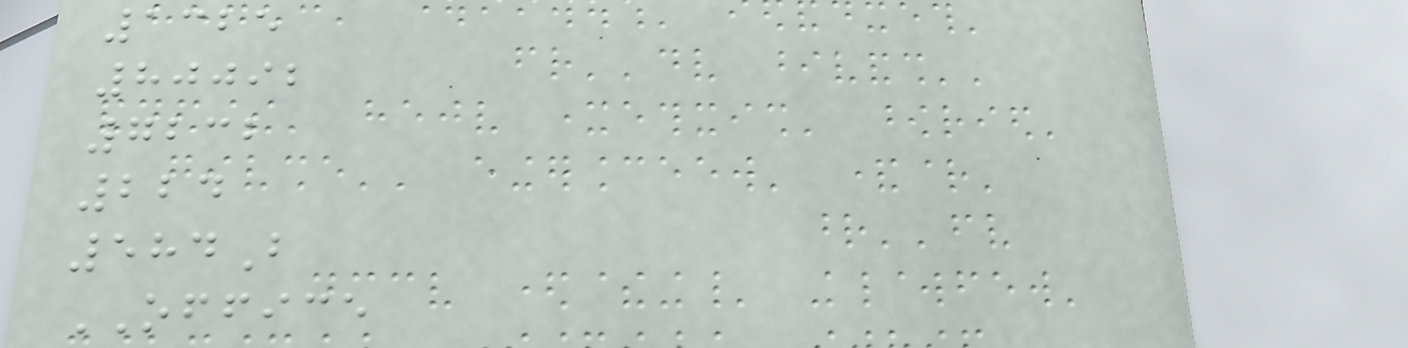1325
80092
7232
224
584B
OFFICE
